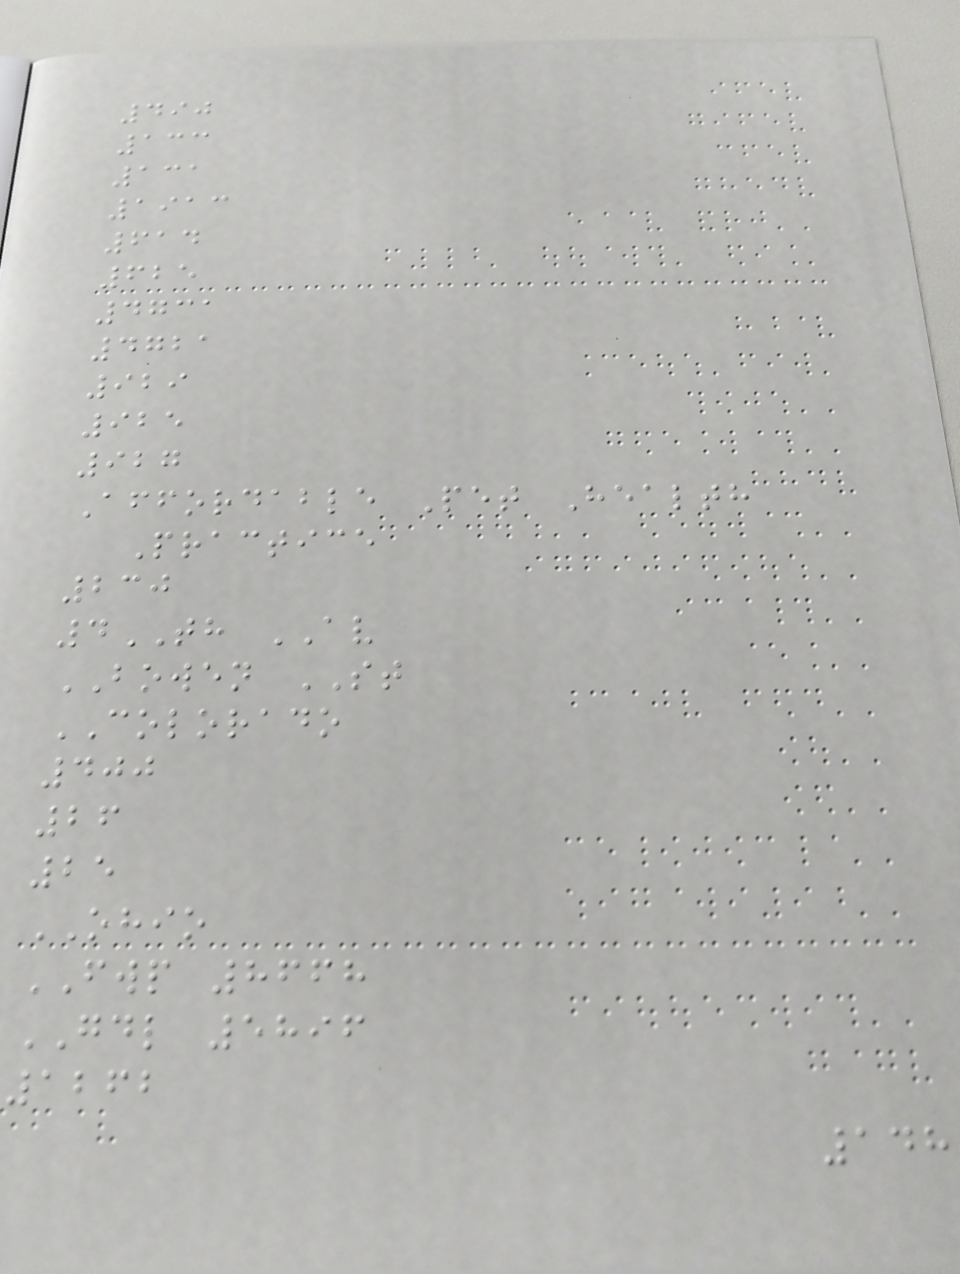490
133
131
1913
614
625
4731
4721
929
925
927
Affordable Pet Health
Practice
230
4TH AV
BOWEN ST
COLORADO
400
26
25
OHIO
FWP 8668
GDL 5896
1262
148
